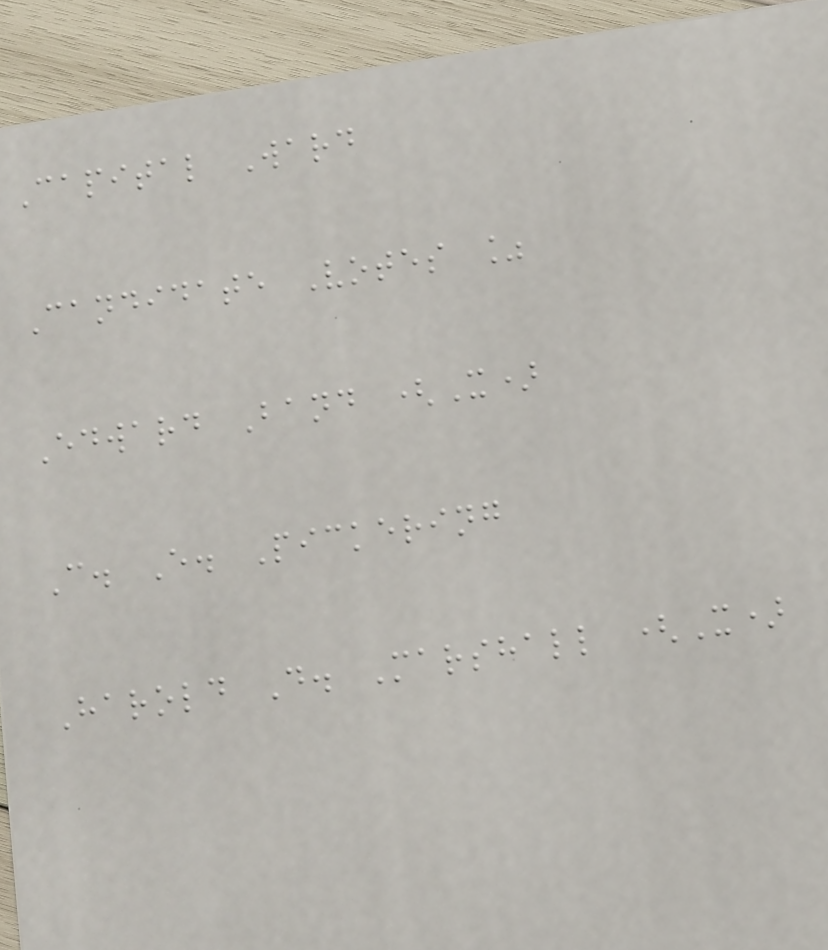Capital Ward
Candidate Votes %
Edward Band (X)
C. E. Pickering
Harold D. Marshall (X)
